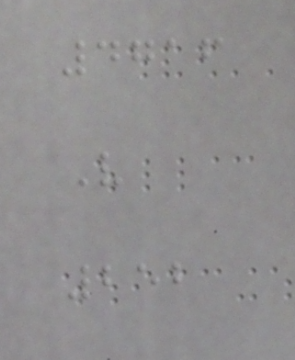4716
V
252
